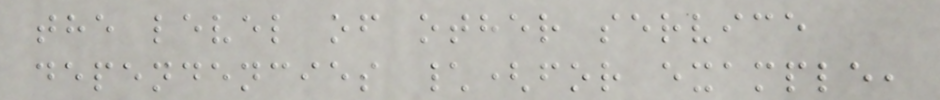the level of other service
dependencies \(for example,
